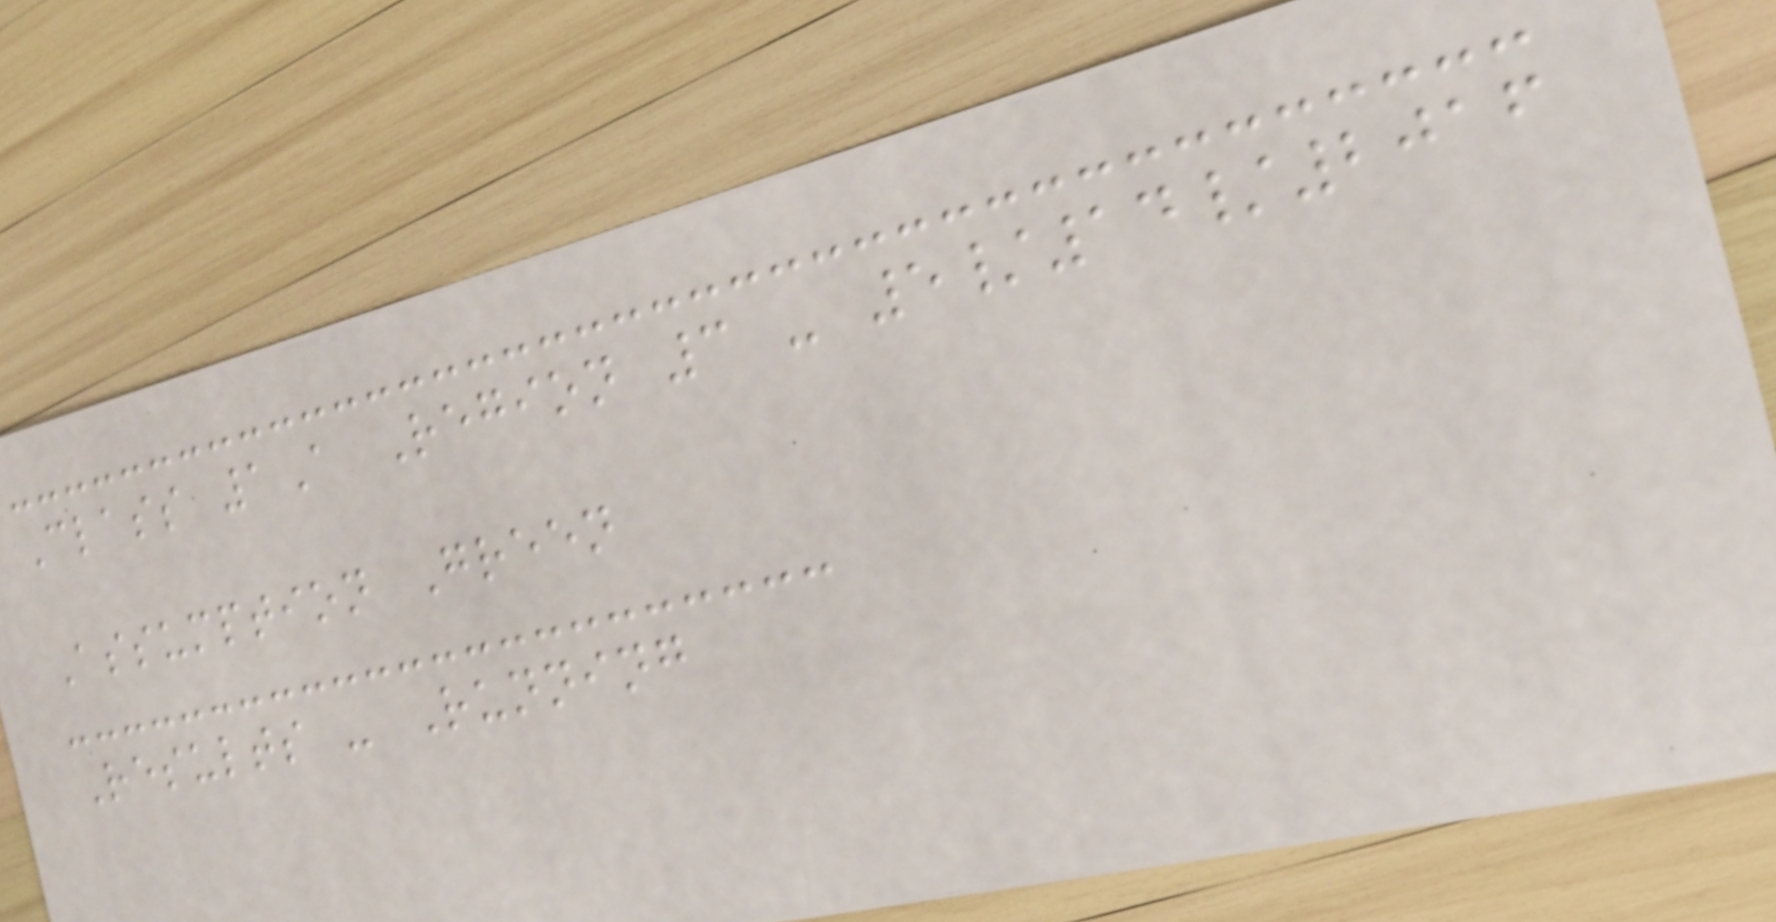Class 1A Region 3 - 5/14/2016
Assumption Green
Results - Running
